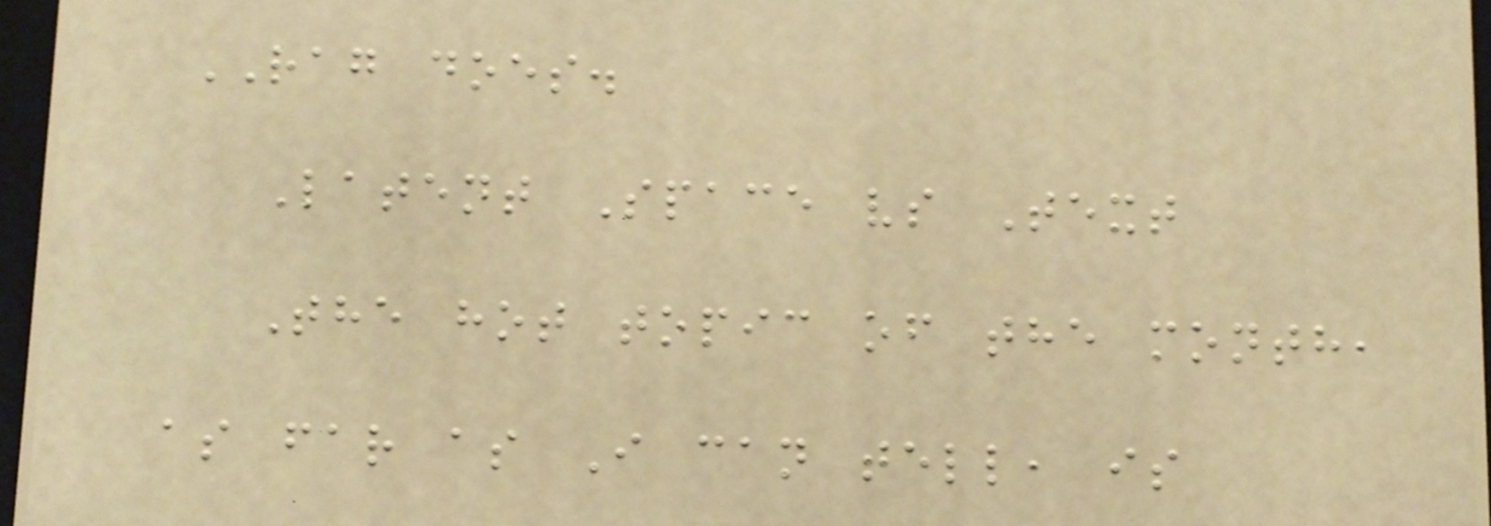RAG does.
Latent Space vs Text
The hot topic of the month,
as far as I can tell, is
